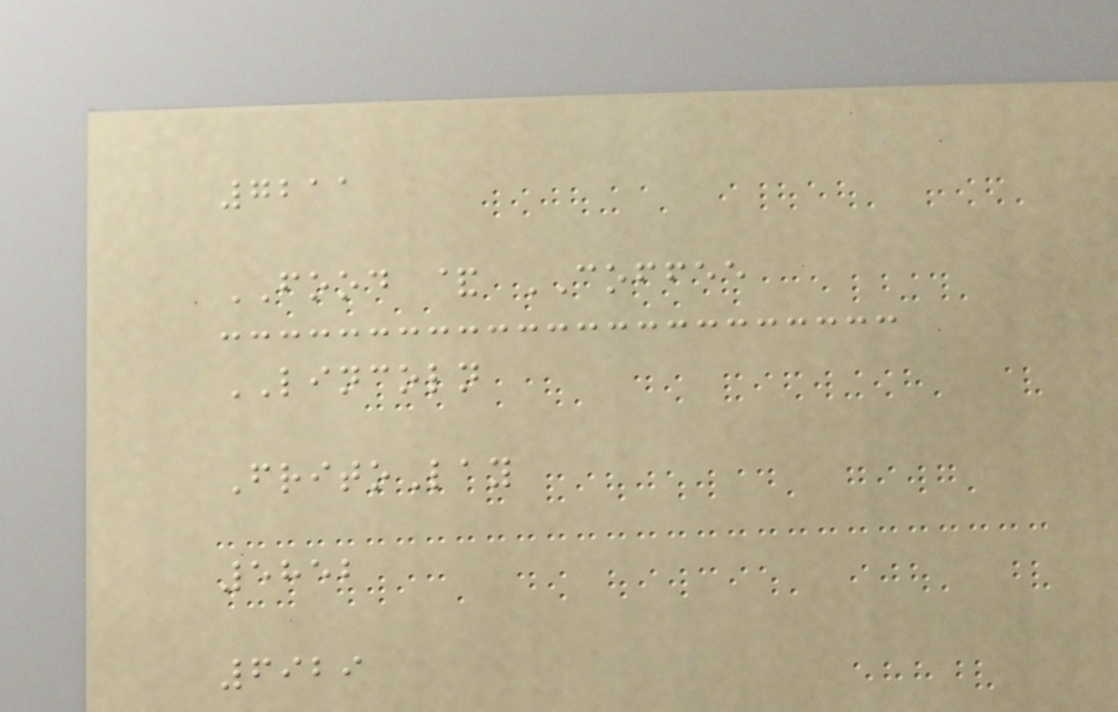7211
FOOD & COFFEE
LINCOLN
FritoLay
5852
6929
